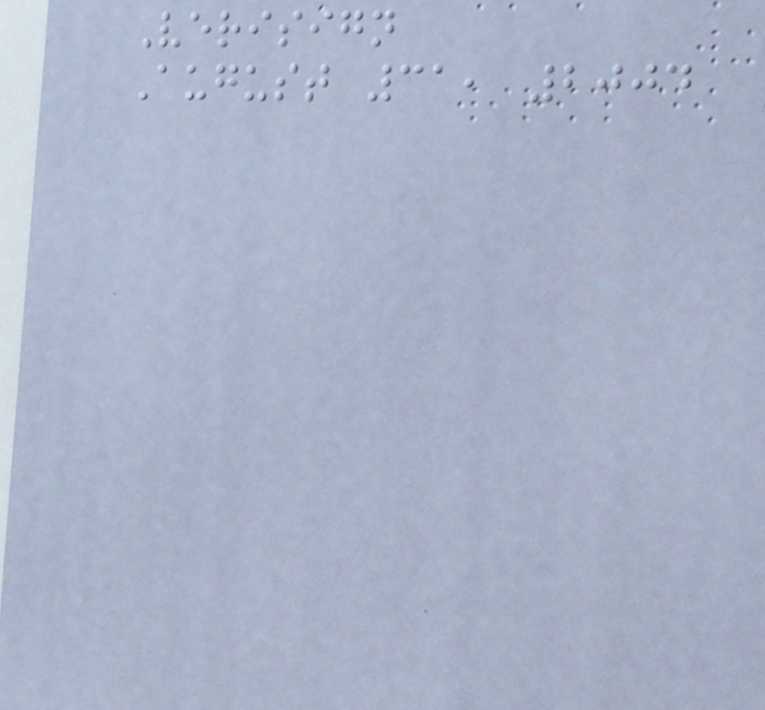Verisign
August 31, 2004
